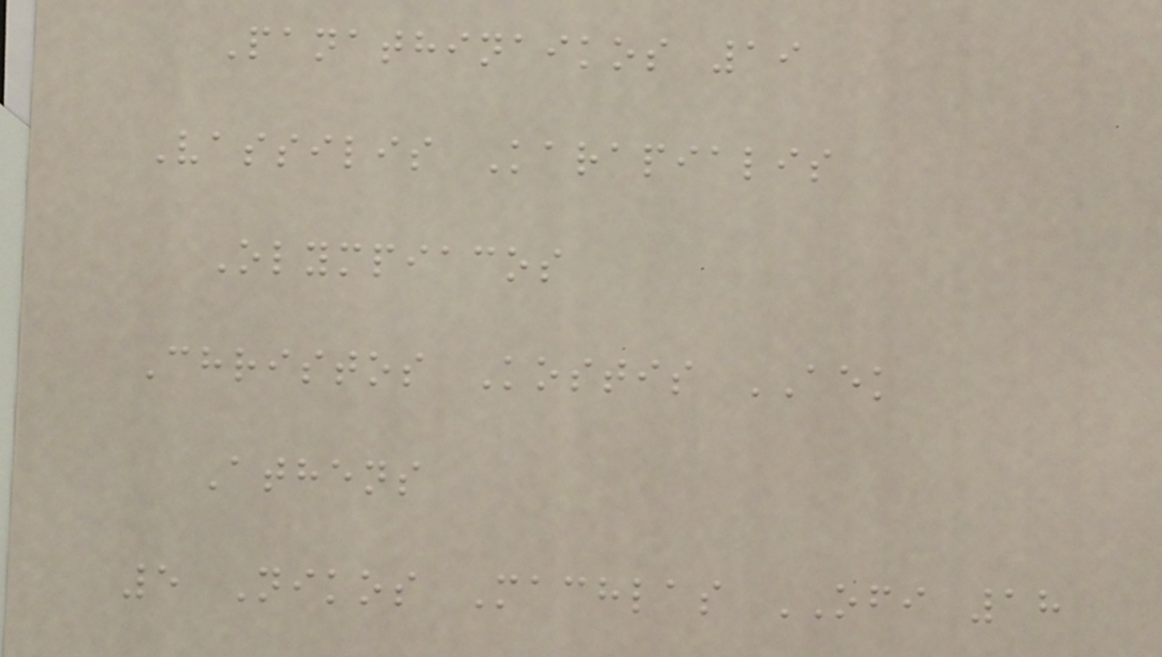Panathinaikos 19
Vassilis Karapialis
Olympiacos
Christos Kostis AEK
Athens
5 Nikos Machlas OFI 18
